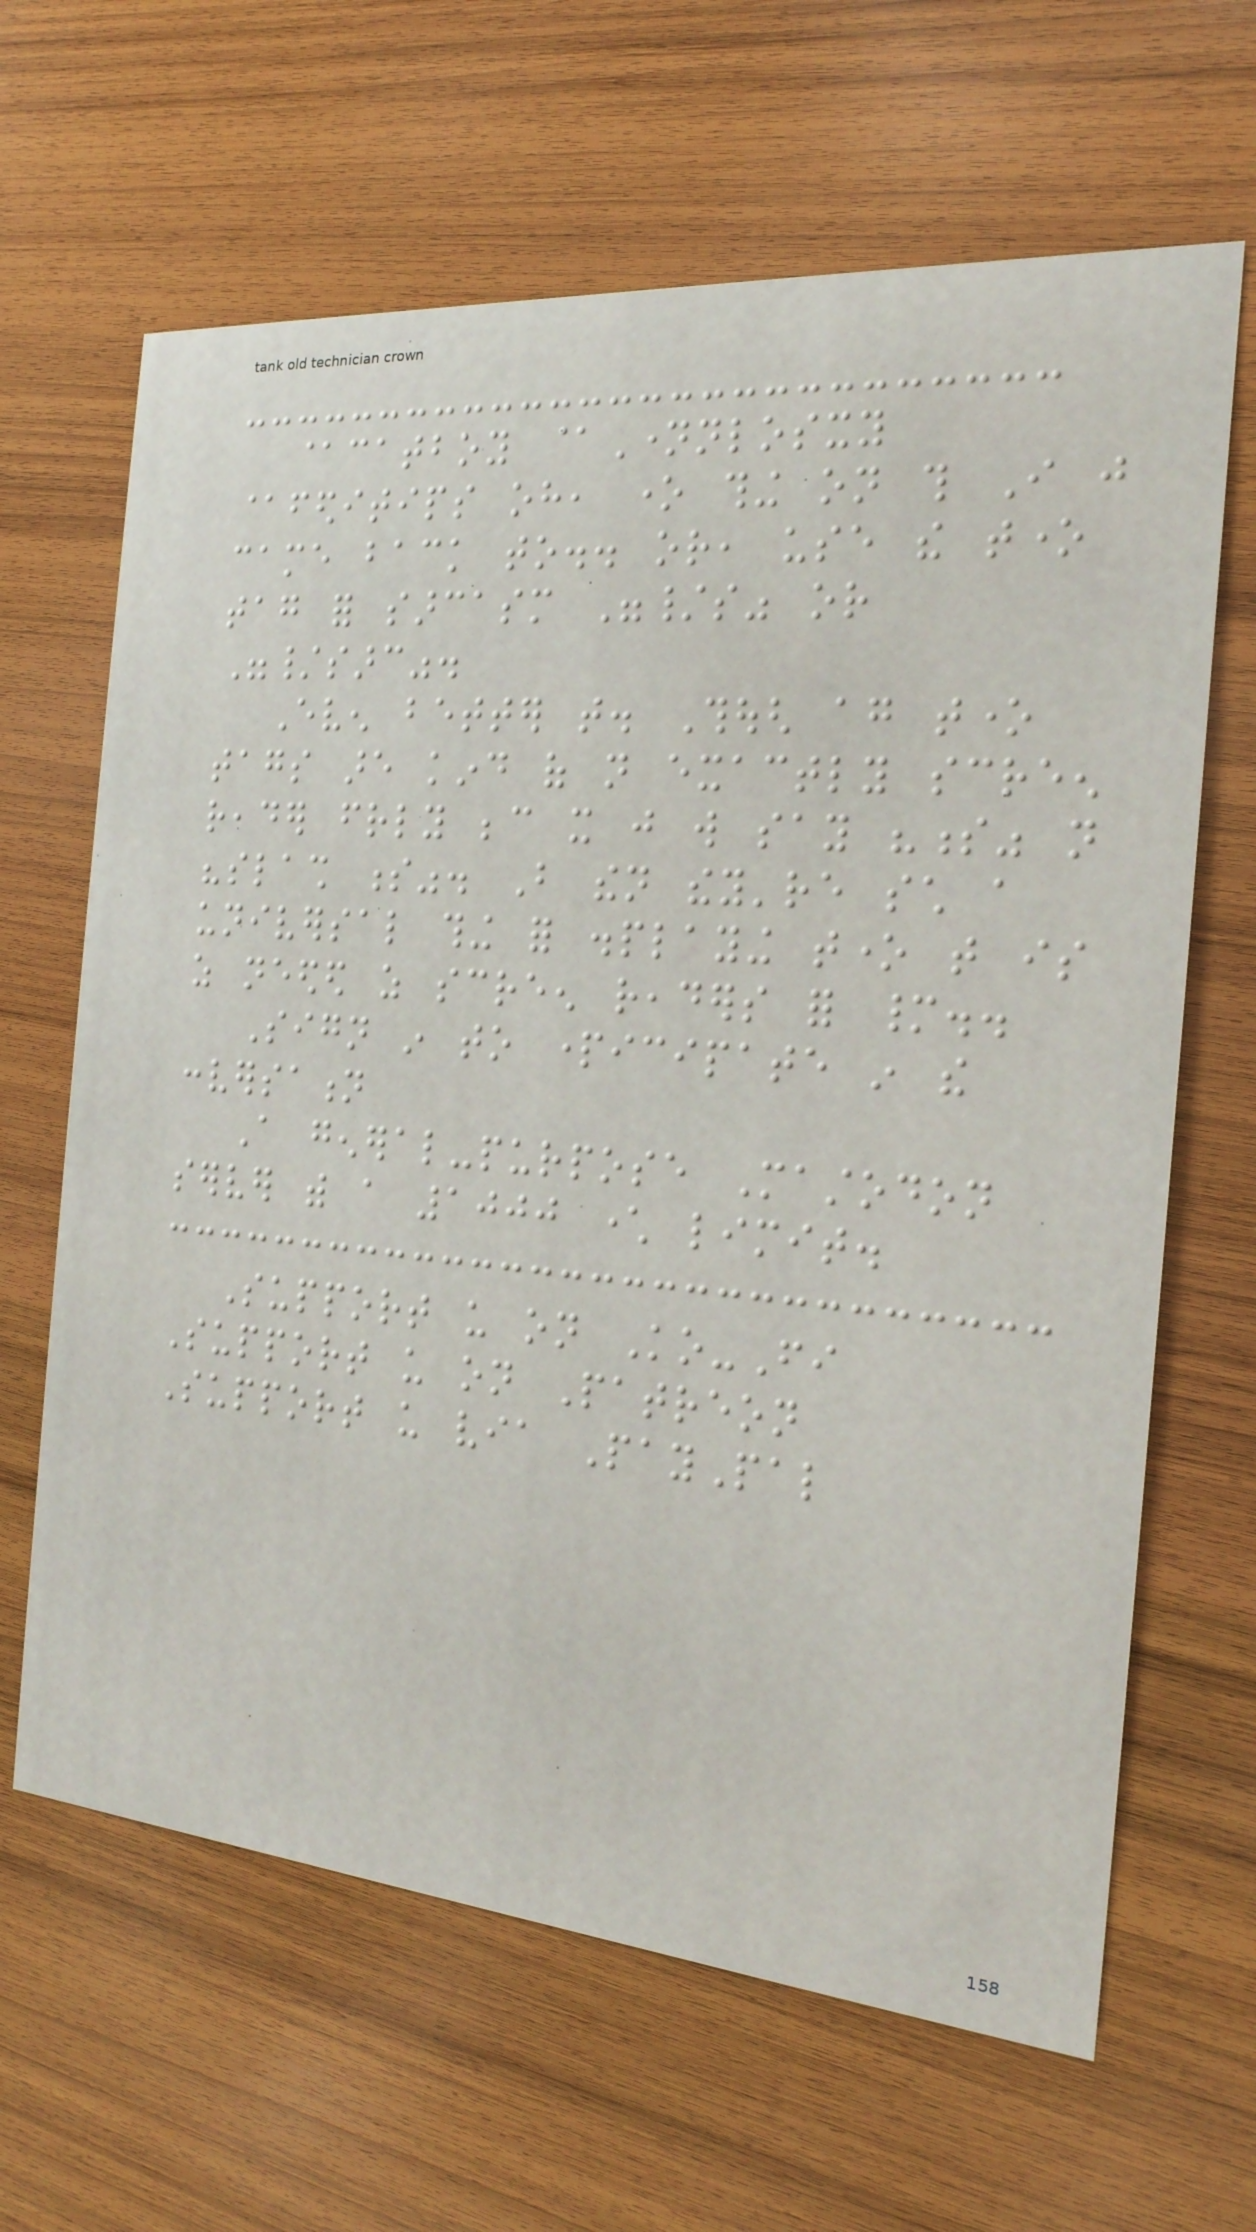@catboy @Namenlosxy
@feditips oh, one thing on this I just
came back to.. or, use the tone
tag for sarcasm "/s" or
"/sarc".
Even better that. Though again tone
tags are kind of not exactly screen
reader friendly because it just will say "s" not
"slash s". But then they're such a
universal thing for displaying tone that is
as needed as screen readers for many..
Sign in to participate in the
conversation
A general-purpose Mastodon
server with a 1000 character limit.
Support us on Ko-Fi
Support us on Patreon
Support us via PayPal
